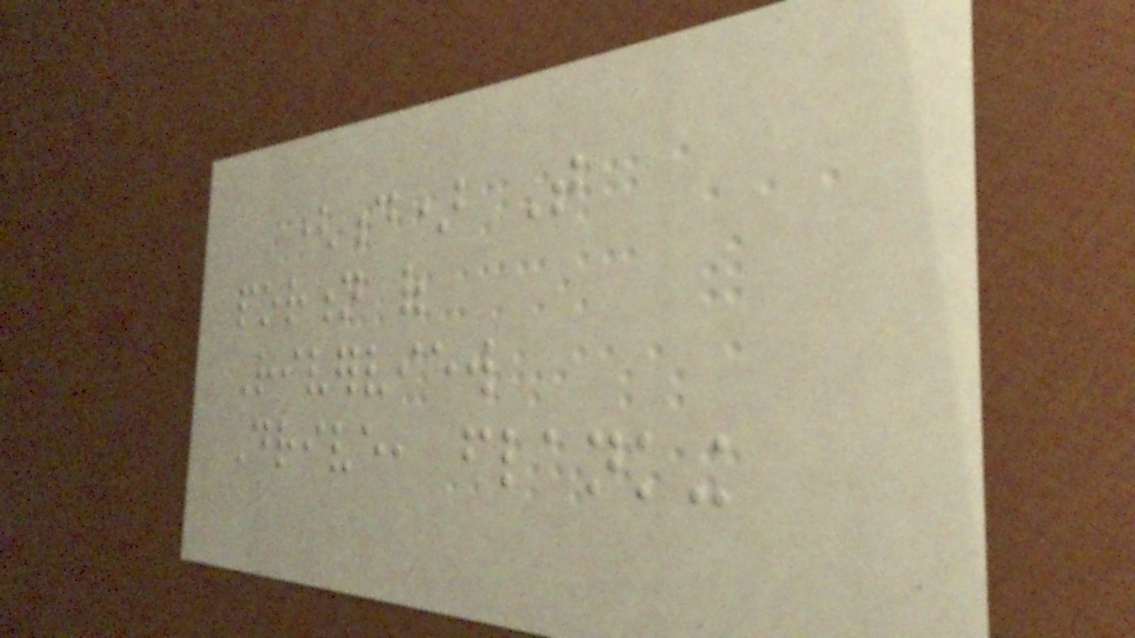(d) That
portion of
Riverview
Drive, flanking
